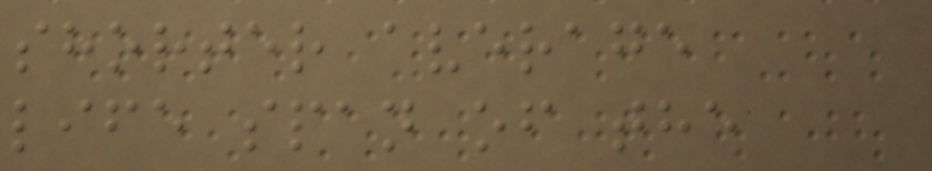shorter average
life span of the
